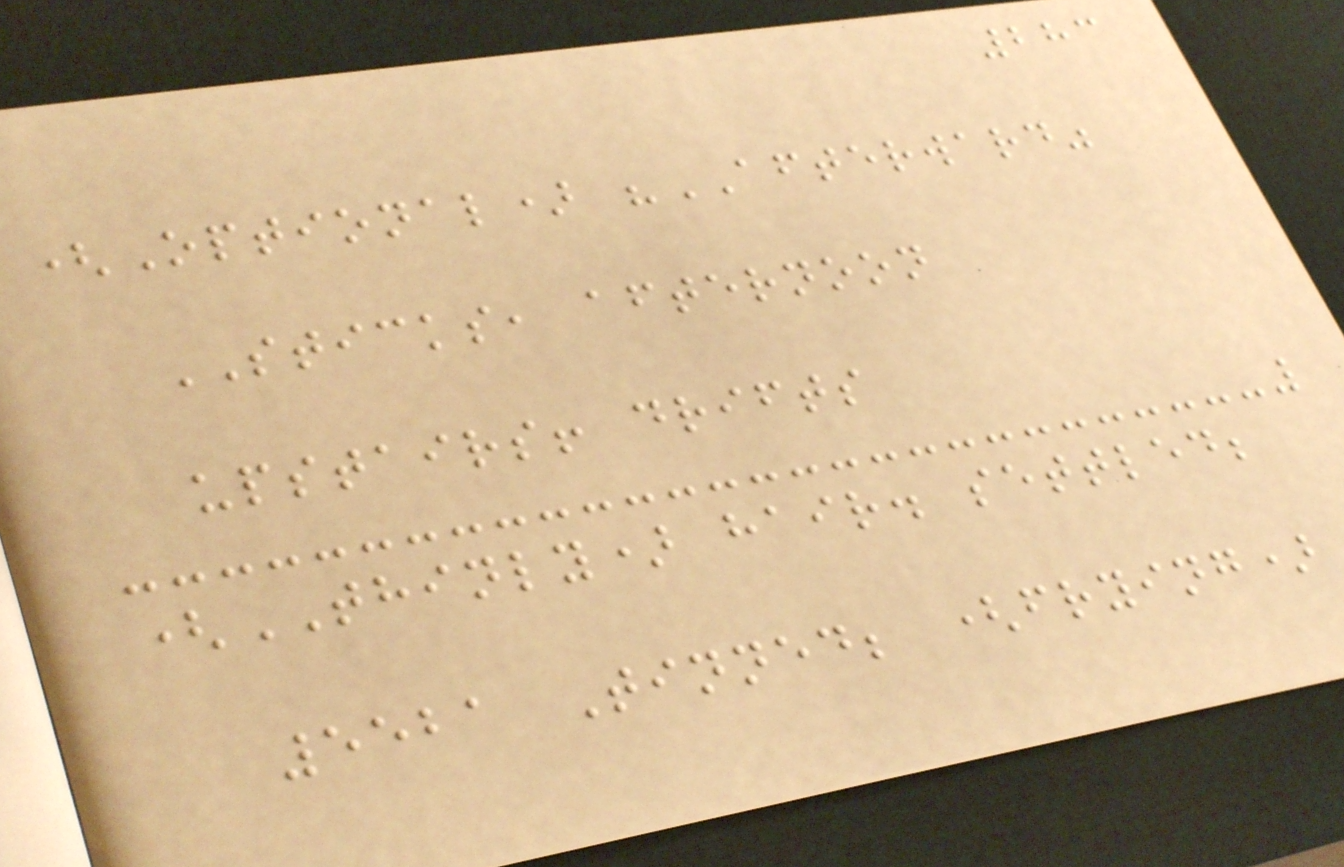283
(Optional) "AFTERWARD"
STICKS, afternoon
upstairs! drifts
(THINLY) hair. settled;
5521 Tinned; (frying)
